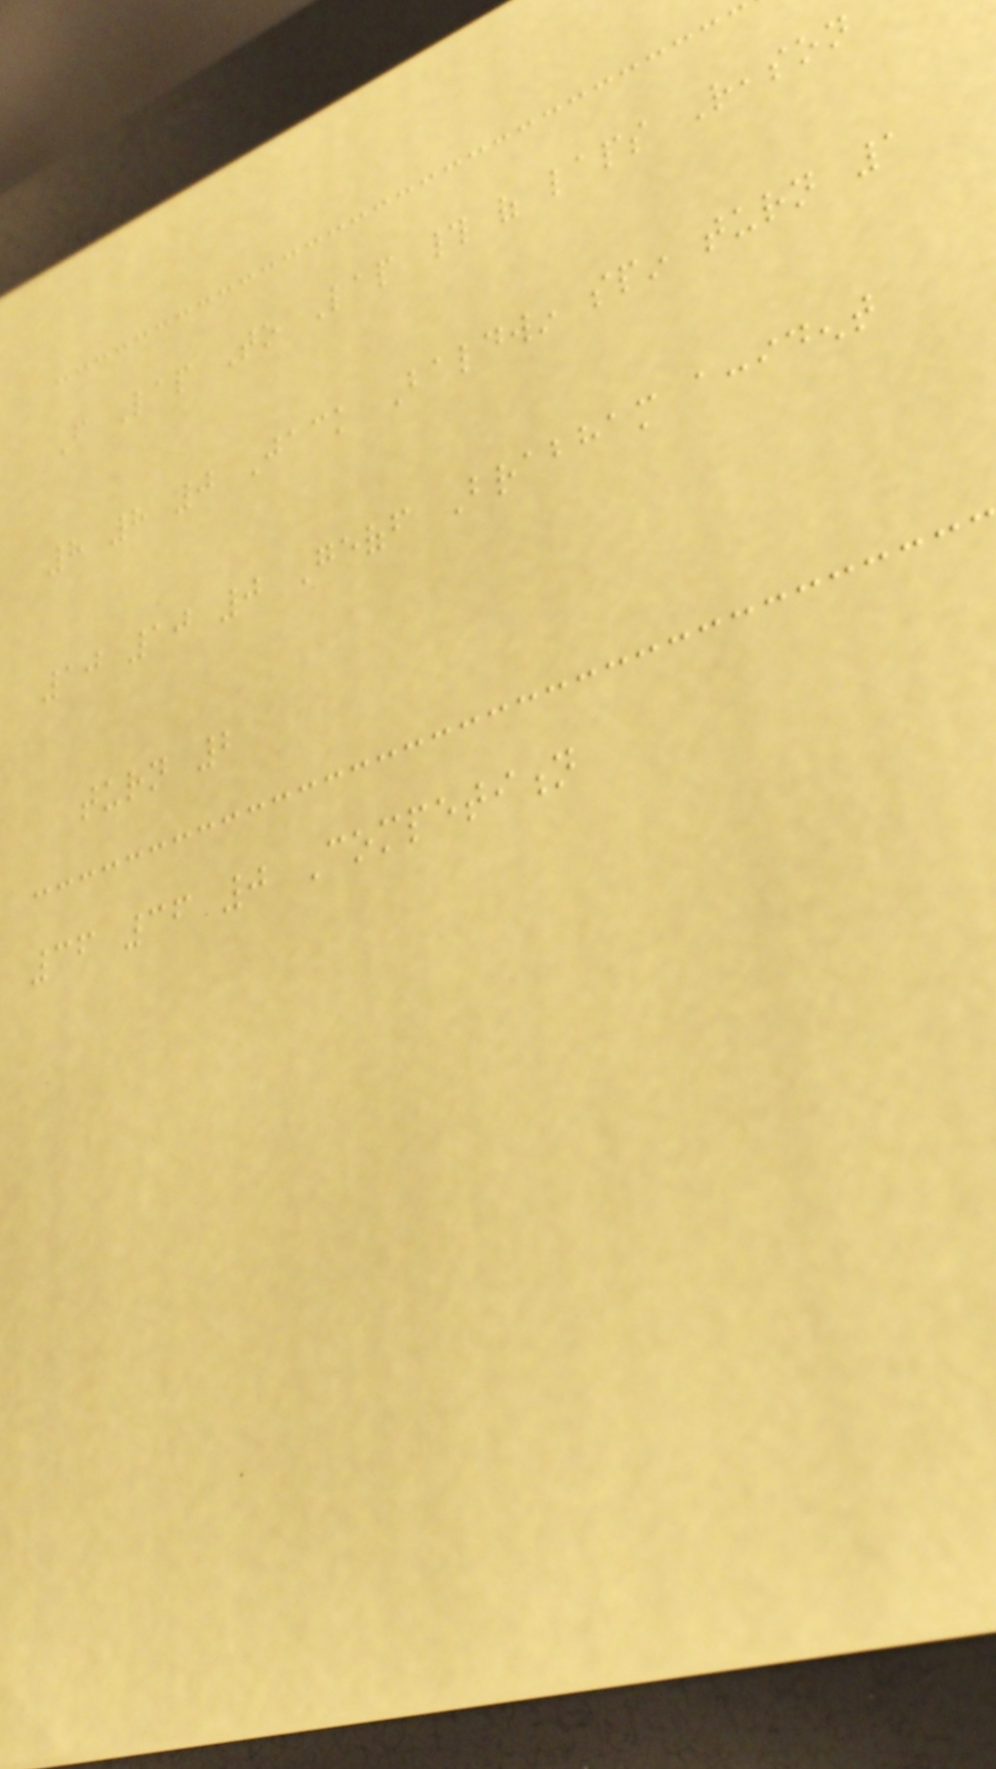From Lap To Lap # of laps Reason
8 8 0 Jack Baldwin spin turn 1
10 10 0 Geoff Brabham accident
turn 2
36 36 0 Competition
